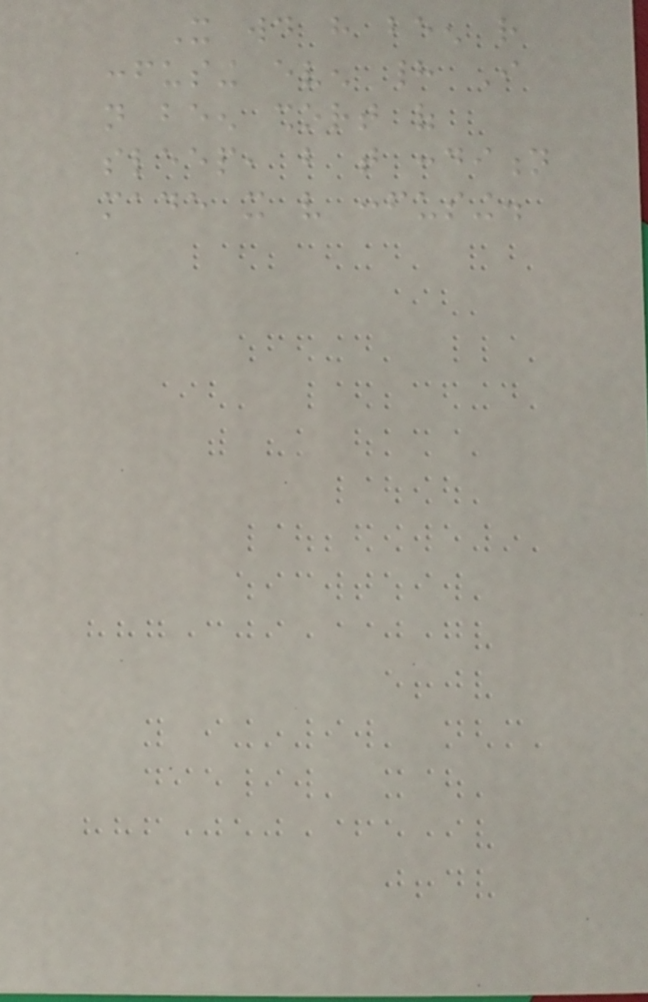It would have been rather
confusing even had I
not been short of
sleep, but that condition
made it very confusing.
